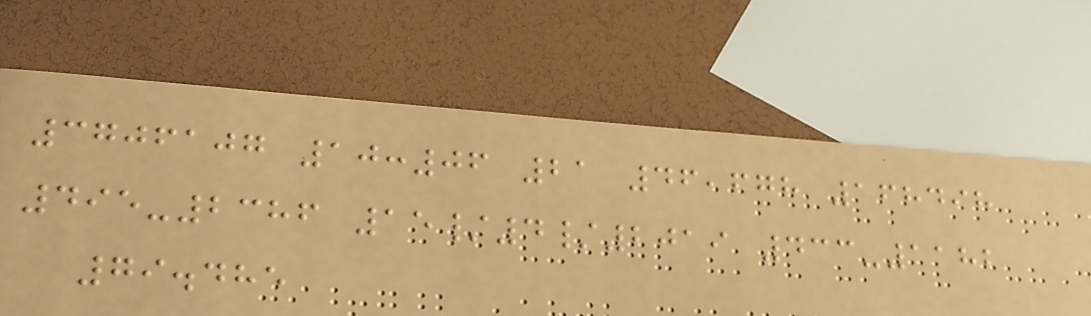3706107 10:06 21 46,678 168498
495-2386 15/4/2019 433-1182
79.485
